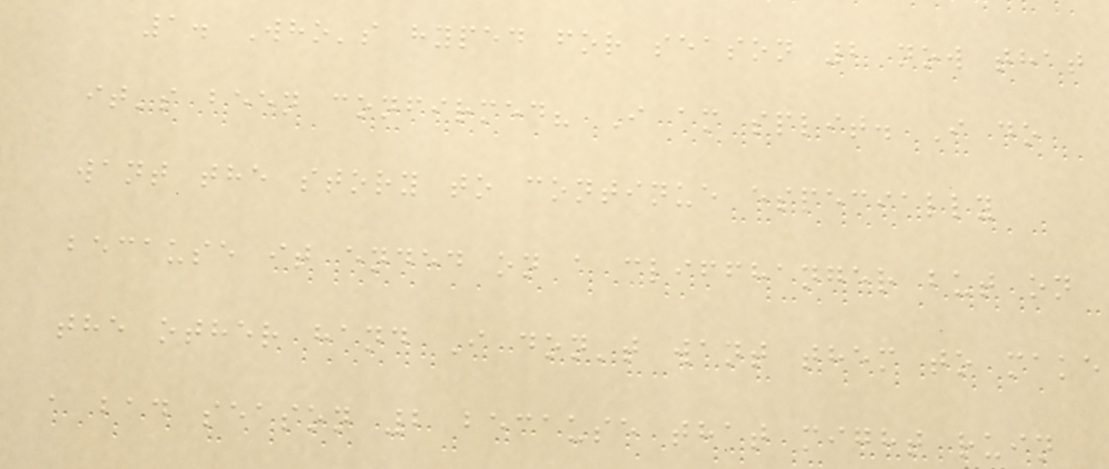1. Who's hyped for season 2 now that
it's been confirmed? I am split. I do
want the story to continue especially
because it ended on a cliffhanger but on
the other hand I don't want them to make
a bad season 2 because that might ruin
